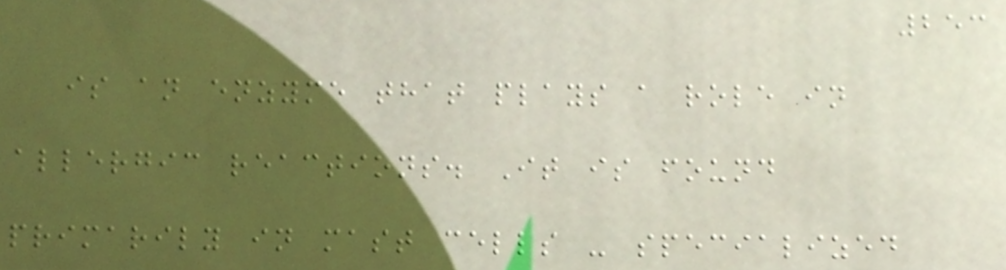253
is an enzyme that plays a role in
allergic reactions. It is found
primarily in mast cells - specialized
